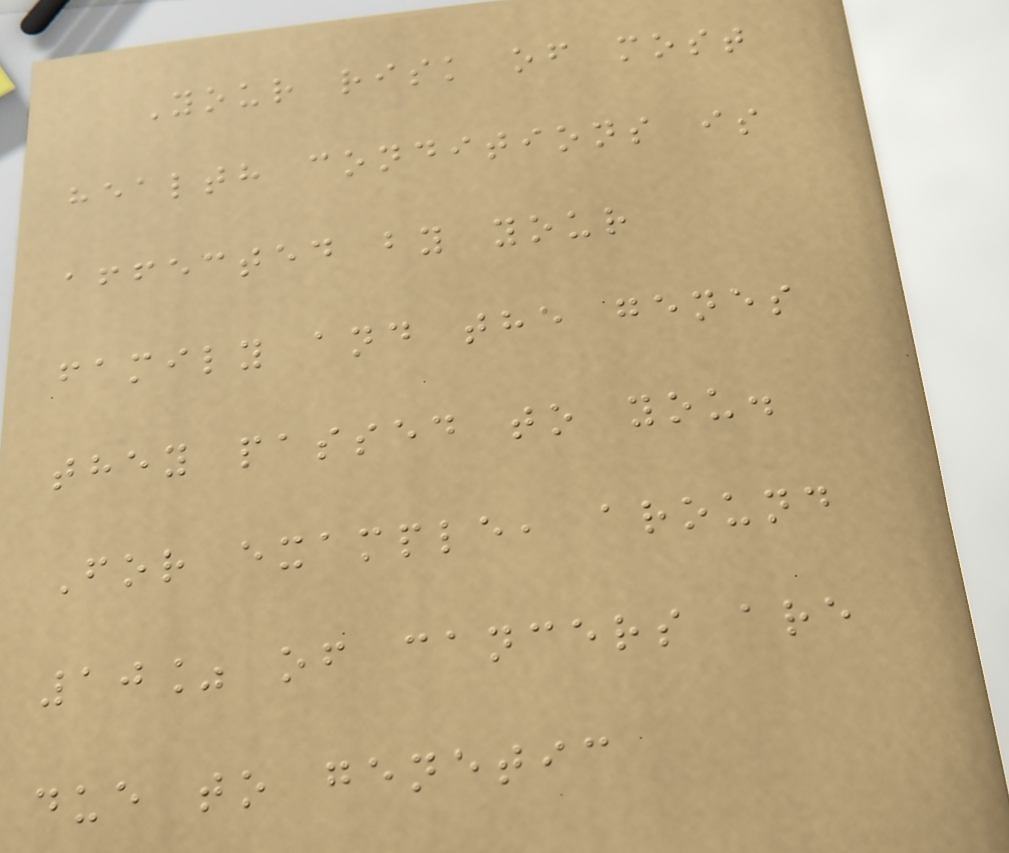Your risk of most
health conditions is
affected by your
family and the genes
they passed to you.
For example, around
10% of cancers are
due to genetic
